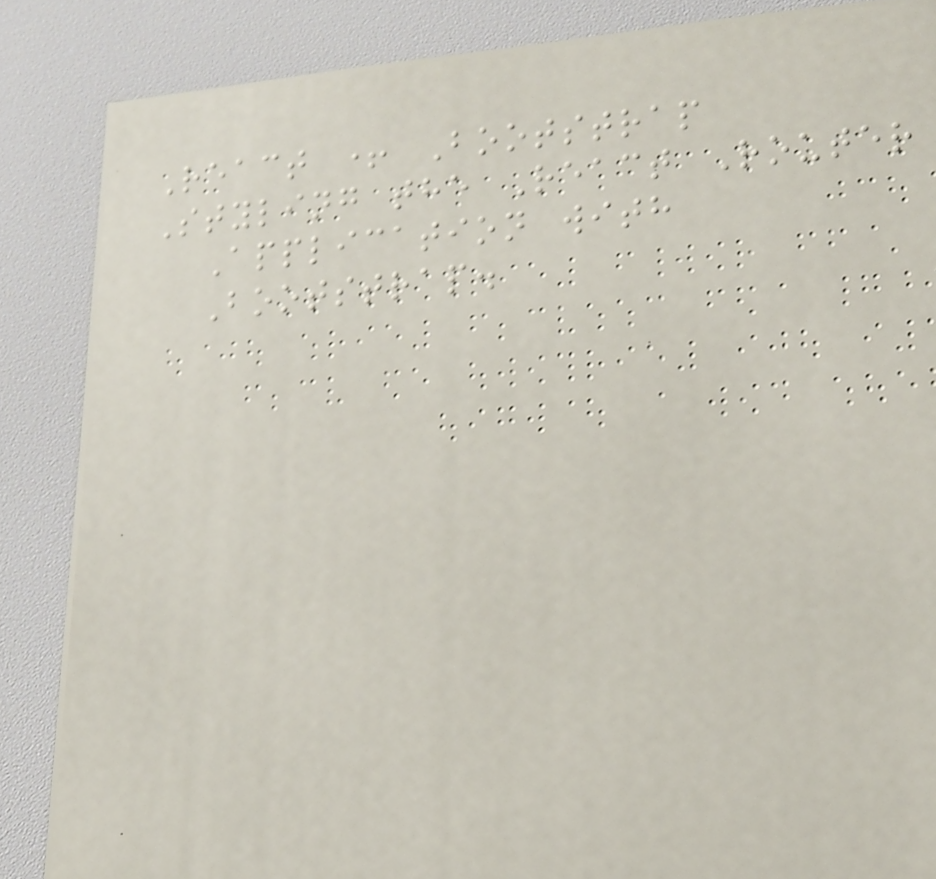React + Bootstrap
Styling the React Router
Application with
Bootstrap.
